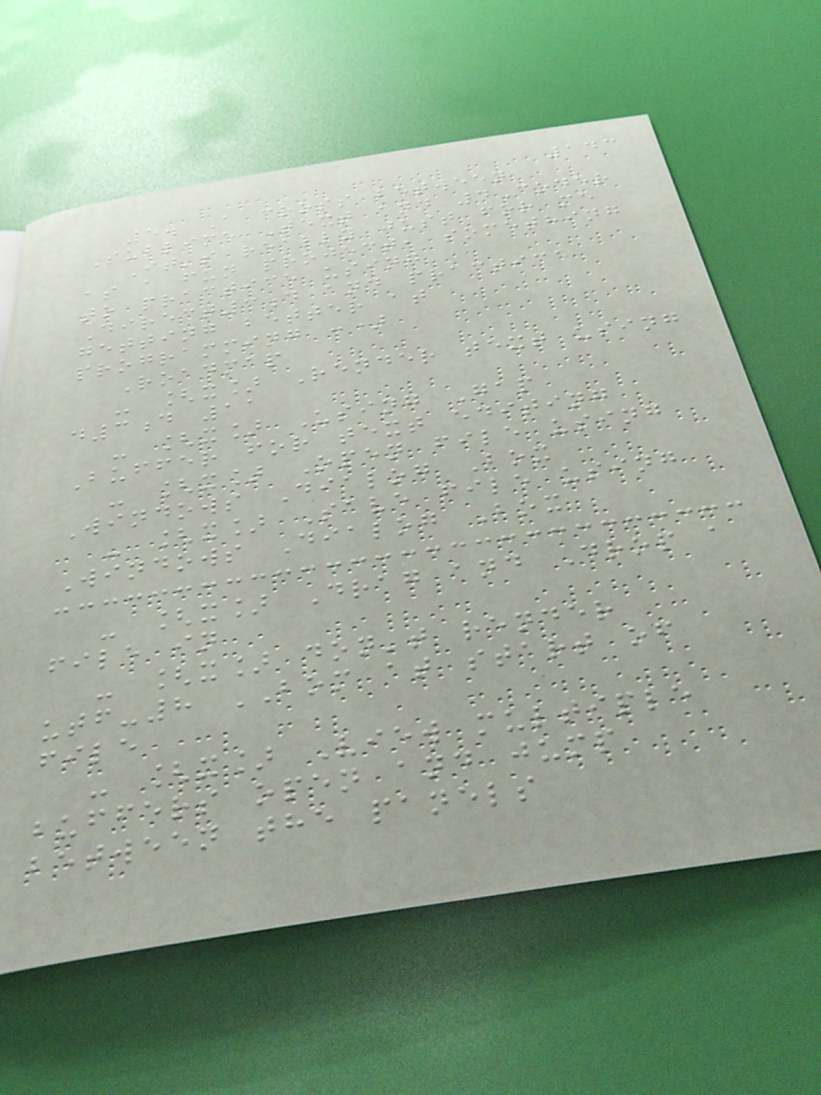143
5. A cross between
Sublime Text and 4Coder
It's really just for me
as a fun project, something
to practice using
Direct3d and practice
getting better at
programming :)
Roadmap
- [x] Render text using
d3d 11
- [x] Using Gap
Buffer for text editing
- [x] Open file using
Windows Dialog Box
- [x] Save file using
Windows Dialog Box
- [x] Drag and Drop a
file in
- [x] don't render
utf-8 BOM at start of
file
- [x] View multiple
buffers open and jump
between the panels
